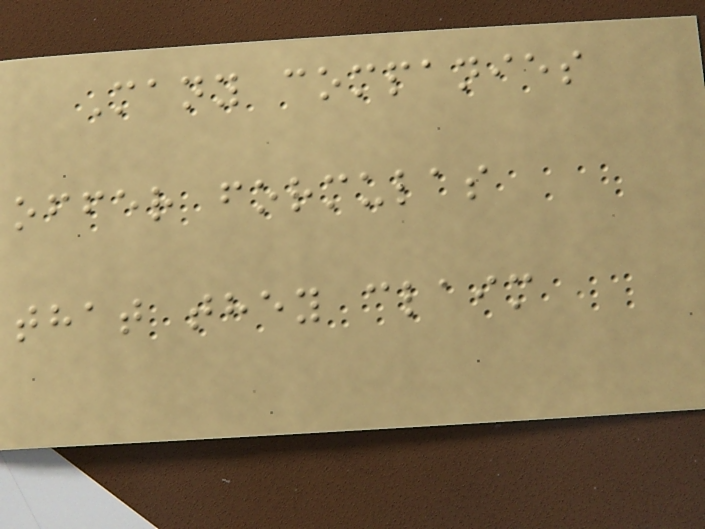Many companies
offer formulas
that they claim
